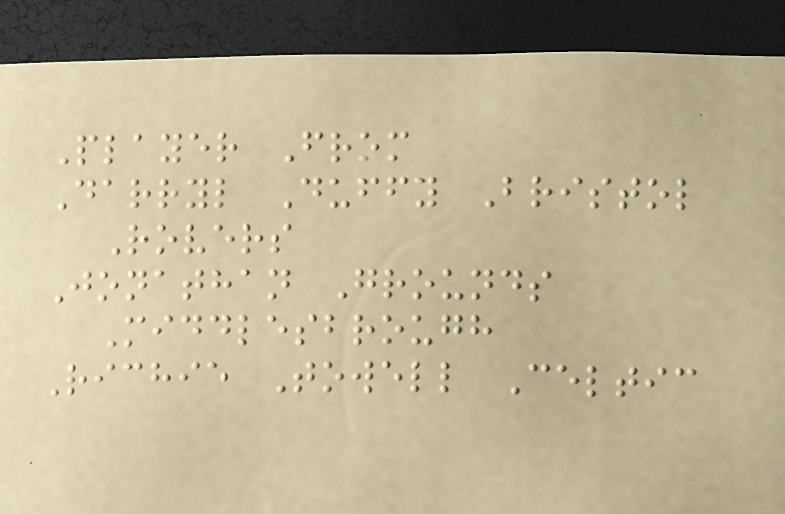Player From
Darryl Duffy Bristol
Rovers
Jonathan Grounds
Middlesbrough
Richie Towell Celtic
